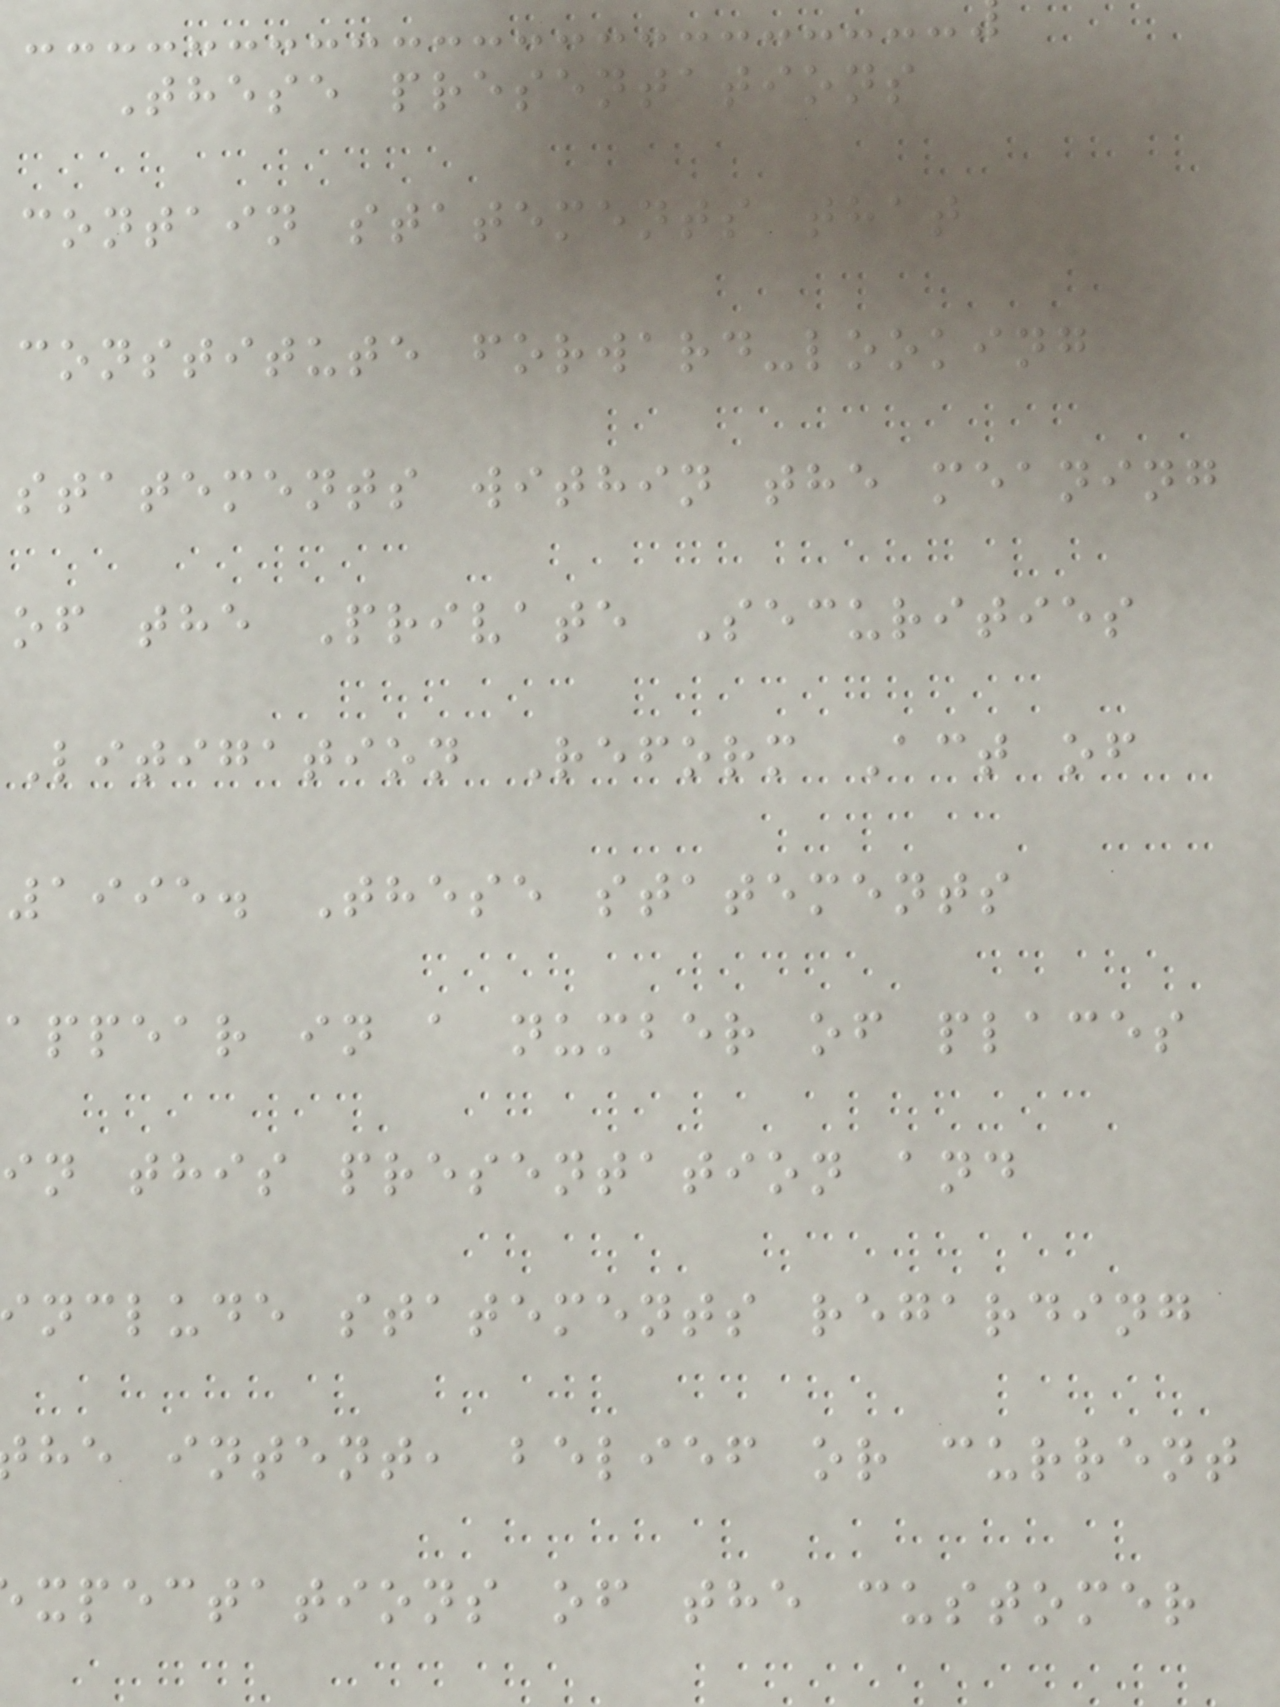These presentations
contain statements that
constitute forward-looking
statements within the meaning
of the Private Securities
Litigation Reform Act of
1995. These statements
appear in a number of places
in this presentation and
nclude statements regarding
he intent, belief or current
xpectations of the customer
